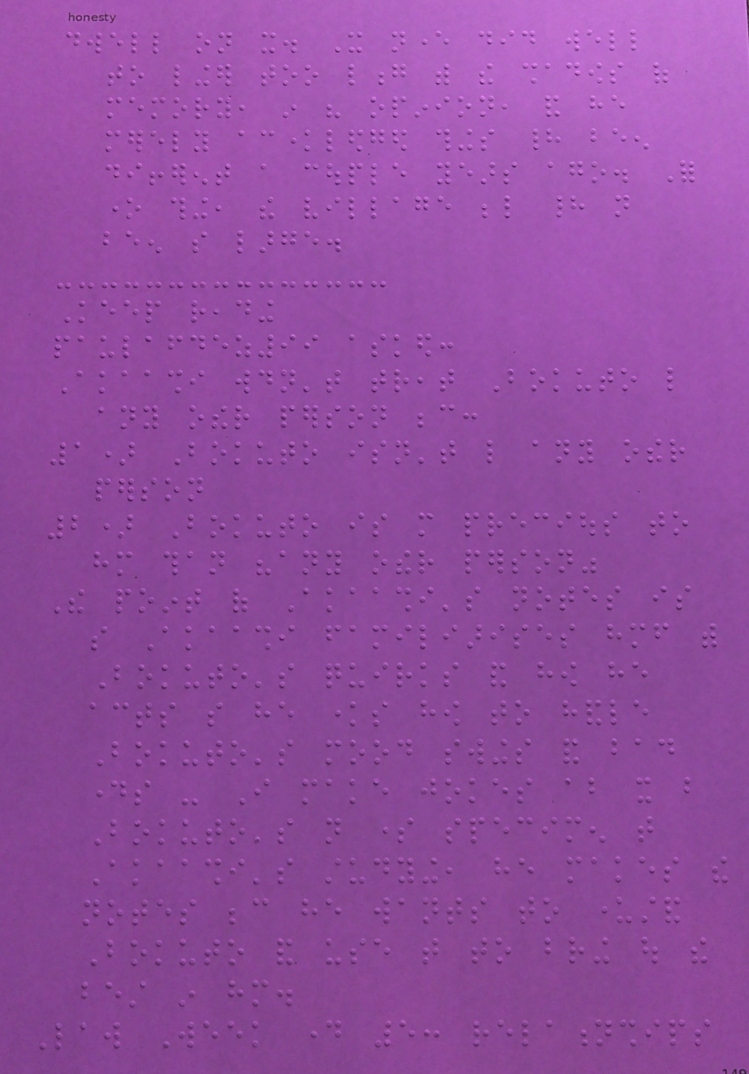dwell on it. It never did well
to linger too long with the shadows of
memory, in his opinion, and he
merely acknowledged things had been
different a couple years ago. For
one thing, the village below had not
been so large.
Keep reading
paulafdez99 asked:
Akaashi wouldn't treat Bokuto like
any other person because:
1) Bokuto isn't like any other
person
2) Bokuto is more precious to
him than "any other person"
The point of Akaashi's notes is
so Akaashi familiarises himself with
Bokuto's quirks and how he
acts so he knows how to handle
Bokuto's mood swings and bad
days - I make jokes about it but
Bokuto's not some specimen that
Akaashi's studying, he makes the
notes because he wants to understand
Bokuto and use that to bring out the
best in him.
Law Week day 5: relationships
